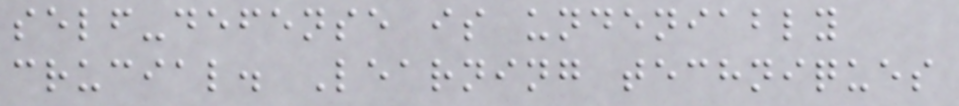self-defense is undeniably
crucial. Learning techniques
